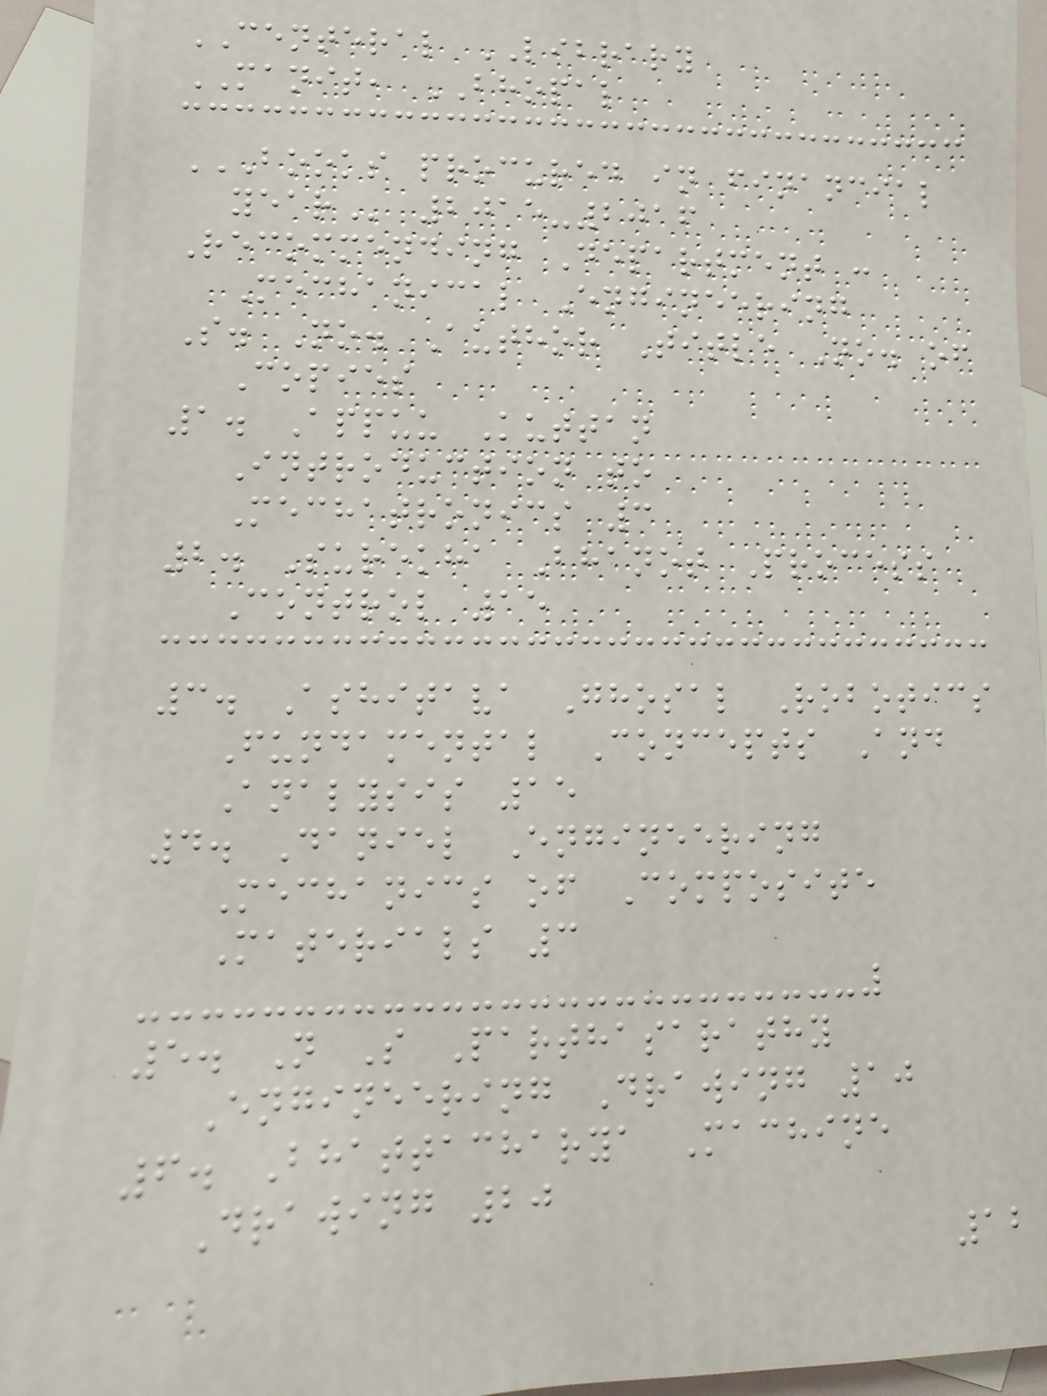CENTERAL LIBRARY
MANIT, BHOPAL
BOOKS PROCURED IN FINANCIAL
YEAR 2015-2016
Recommending Department :
Mechanical Engineering
S. No. Author Title No. of
Copies
1. Appuu Kuttan
Introduction to
Mechatronics 3
2. Surekha Bhanot Process
Control 15
3. Ashitava Ghosal Robotics
Fundamental Concepts And
Analysis 15
4. Daniel Engineering
Mechanics of Composite
Materials 3
5. N S Parthasarathy
Engineering Drawing 10
6. Bhattacharya Machine
Drawing 20
12
